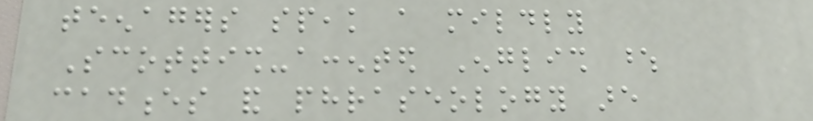teenagers speak a mildly
Scottish-accented English whose
cadences and phraseology are
